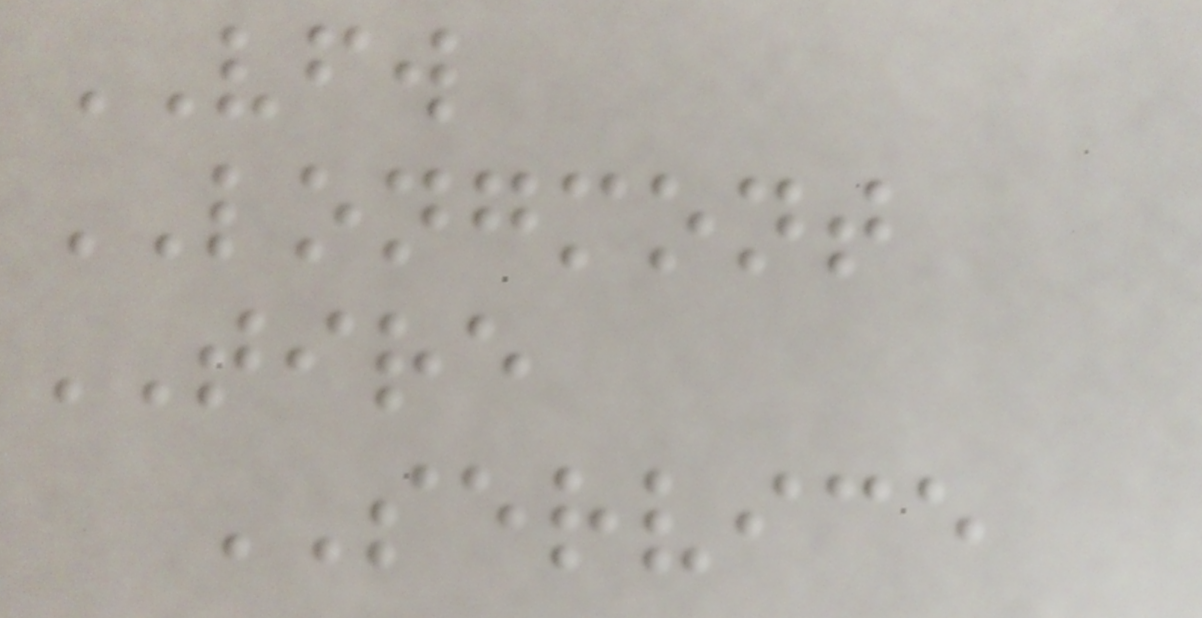VFW
LONGMONT
TIRE
SERVICE
